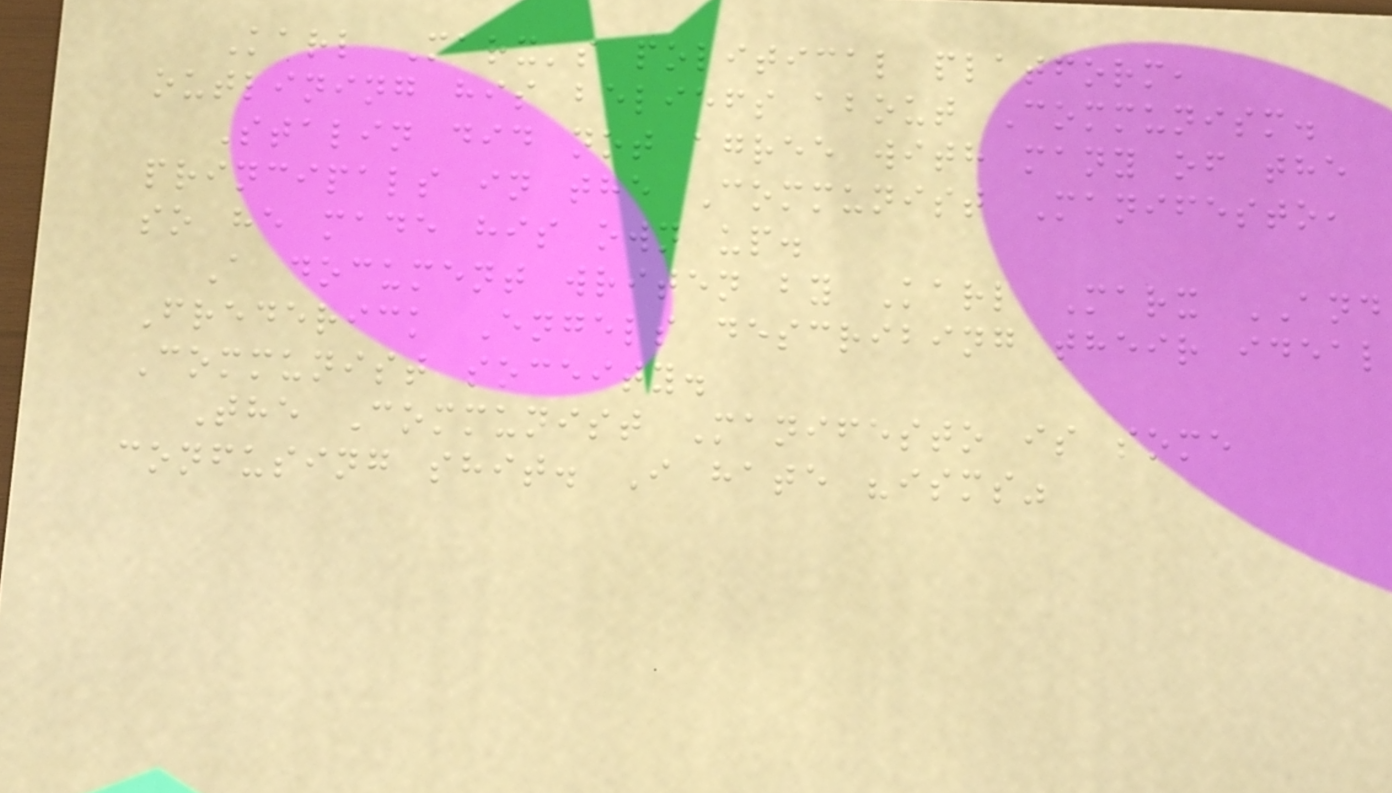Karl Marx's political platform,
outlining his beliefs about Communism.
Stalin did not agree with many of the
principals in the Communist Manifesto,
so he made his own up.
A document writen by Karl Marx AND
Frederick Engels describing their ideal
Communist soceity.
The Communist Manifesto is some
confusing shit. I hate "isms"
